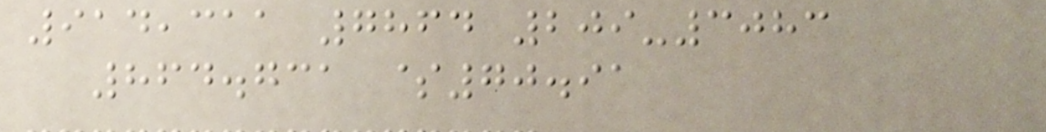914,311 7864 209-3083
864.731 $70.91
